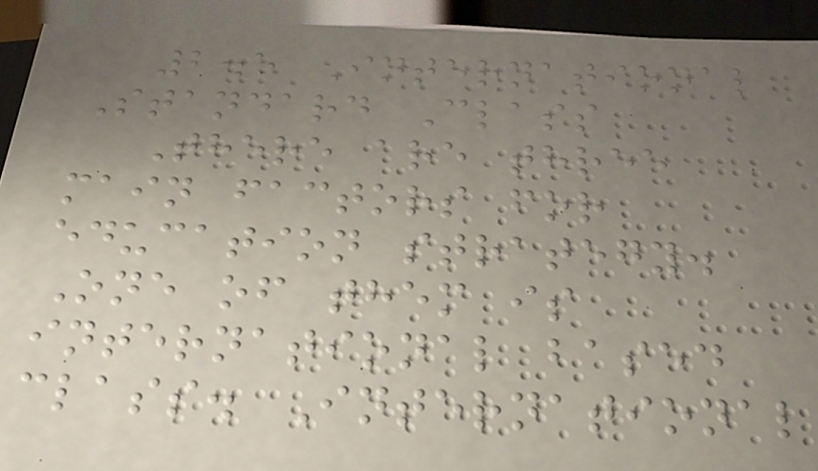2.5 International
Standard Class
There are three
main factors for
education strategy.
One of them is
international based
class. International
